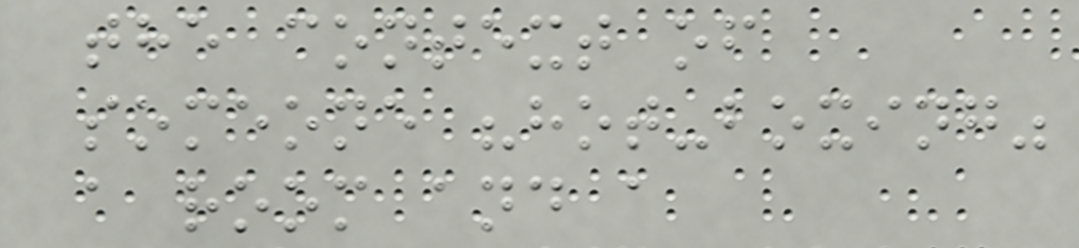the context of
someone "hot-boxing"
a room and a
